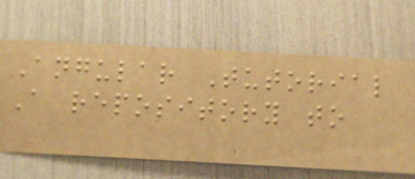Angular Tutorial
A repository to
